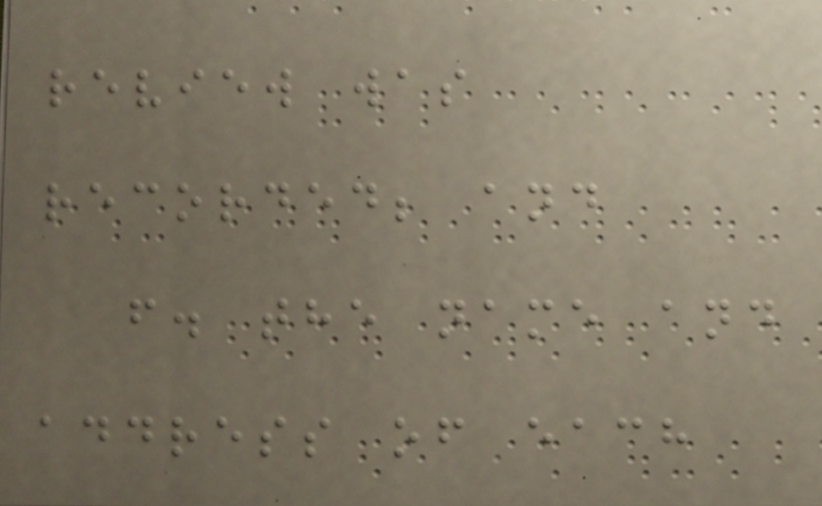review was
recorded; and
f. the name and
address of each
